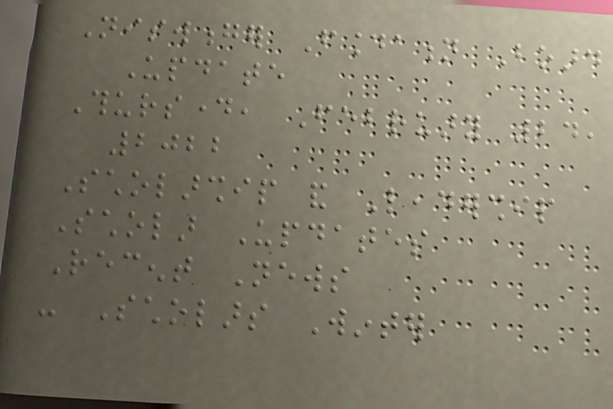Niswonger Foundation Board
Update
Thursday, February 24,
2022
Scholarship and Leadership
Scholar Updates
Recent News
- Scholars Winter
